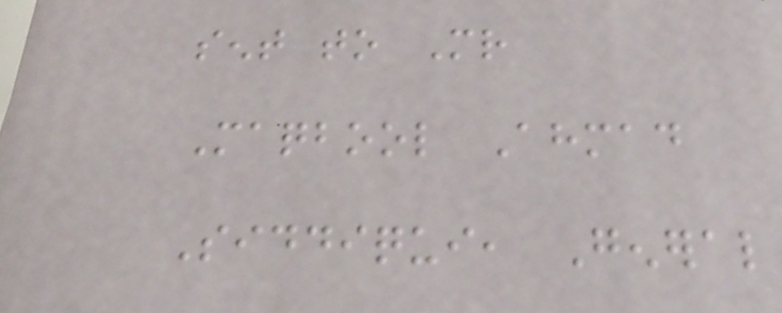sent to Mr
Maqbool Ahmad
Siddiqui, General
